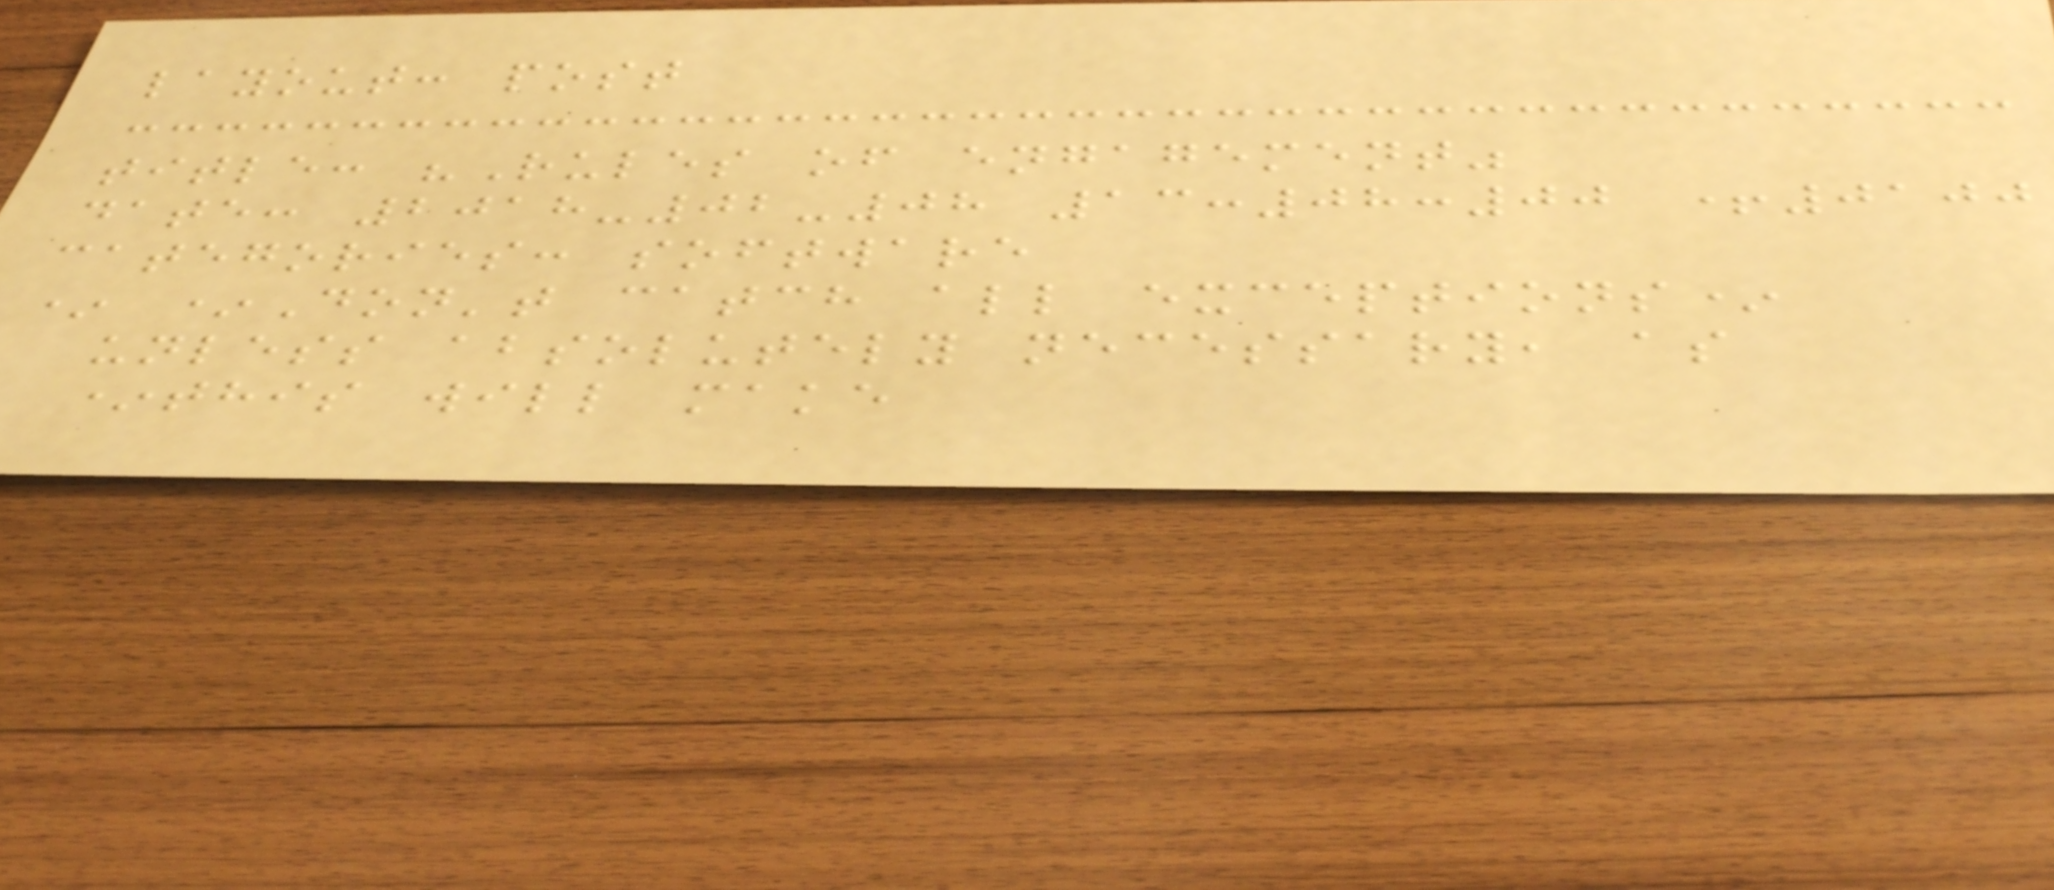layout: post
title: "Rules of engagement"
date: 2018-02-08 13:08:00 +0100
categories: software
* *Don't catch all exceptions*
unless absolutely necessary, as
*this will make
